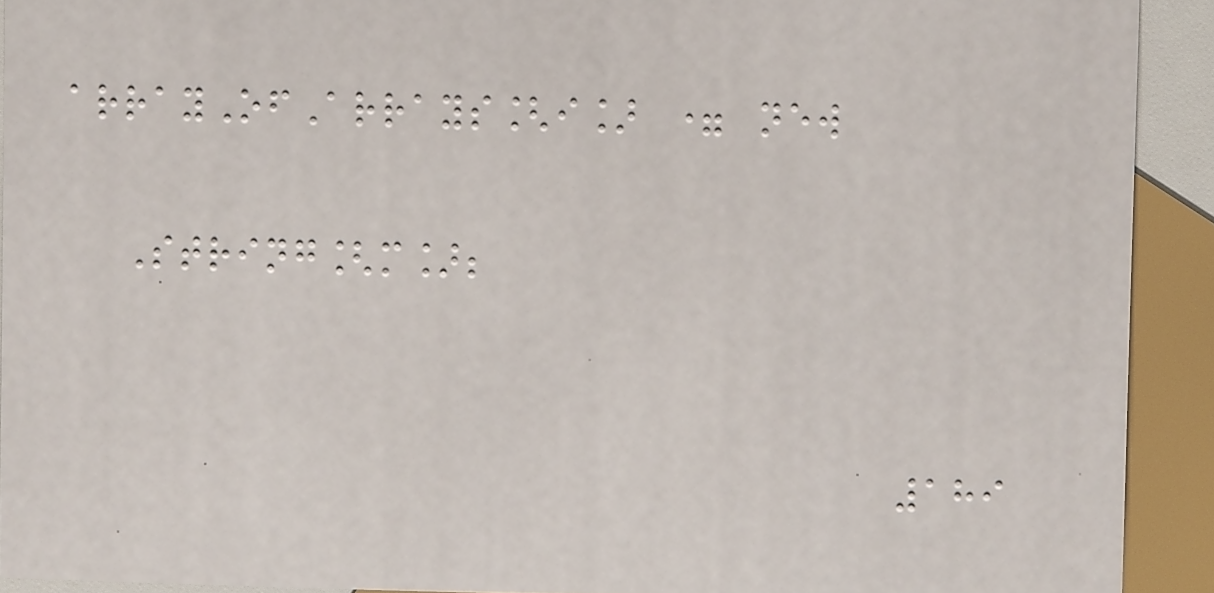arrayOfArrays[i] = new
String[m];
189
